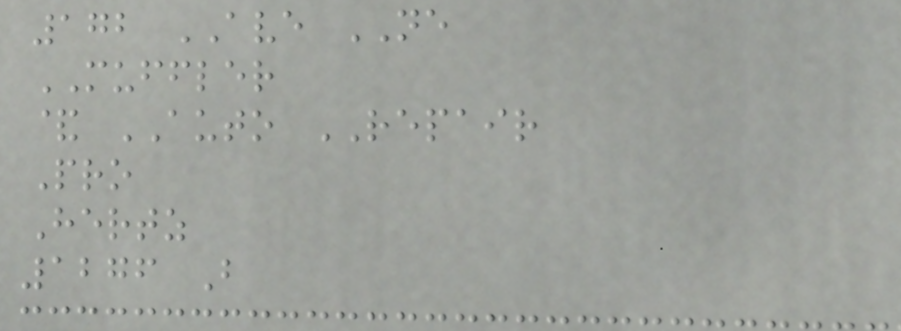172 AVE NE
MUFFLER
& AUTO REPAIR
Pro
Hertz
1276 B
